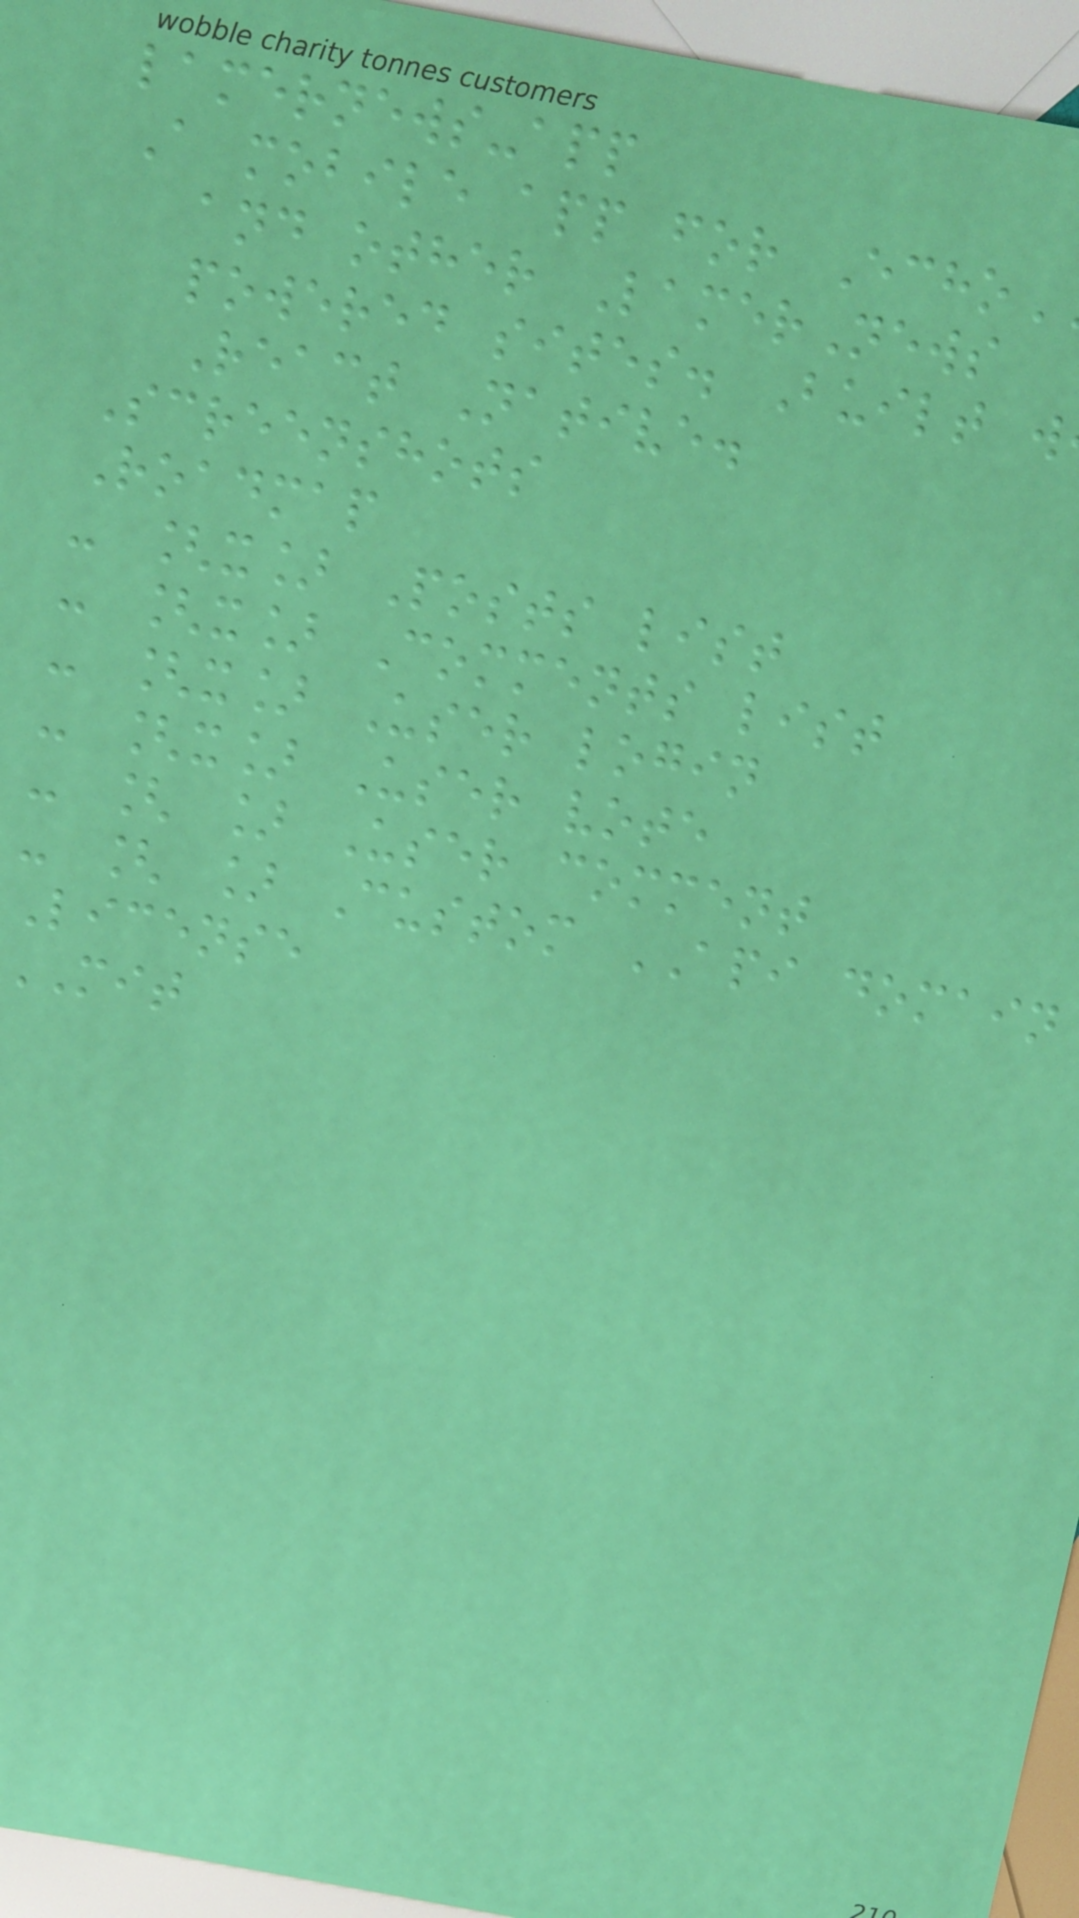lamernews-app
A mobile app for Echo
and other LamerNews
powered sites. Built w
React Native.
Screenshots
Roadmap
- [x] Posts list
- [x] Comments list
- [x] User login
- [x] User vote
- [ ] User comment
- [ ] Custom API domain
License
